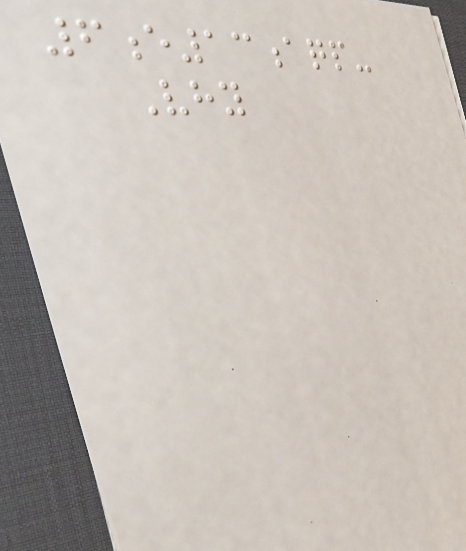6e13aqp-
Vhy
